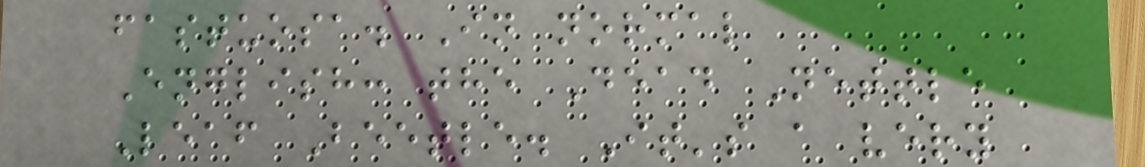fastuosa. In normal
English: the Dead Nettle
Leaf Beetle. It's a very
